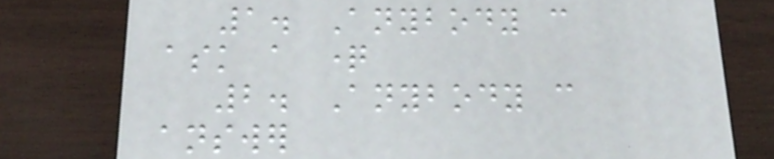1. Anybody can
ask a question
2. Anybody can
answer
